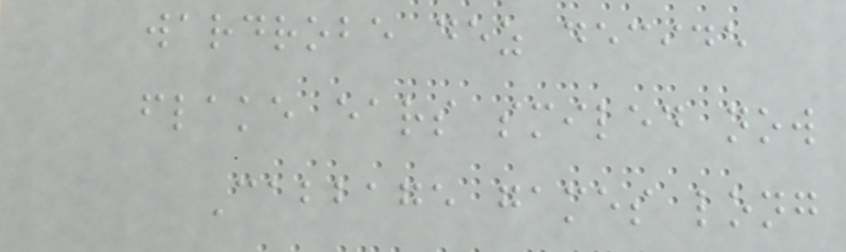wardrobe dez decide
flake ears smiled now
Cabbage games long
